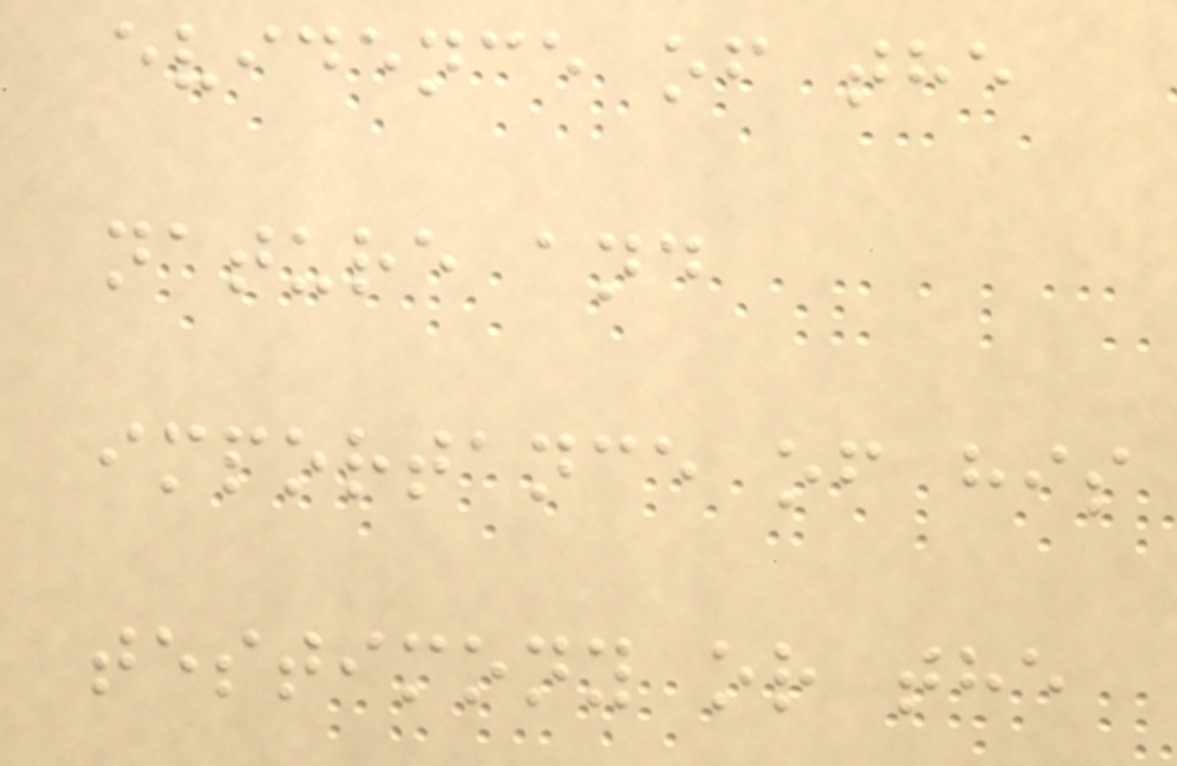evidence of the
nature and
importance of his
testimony or the
